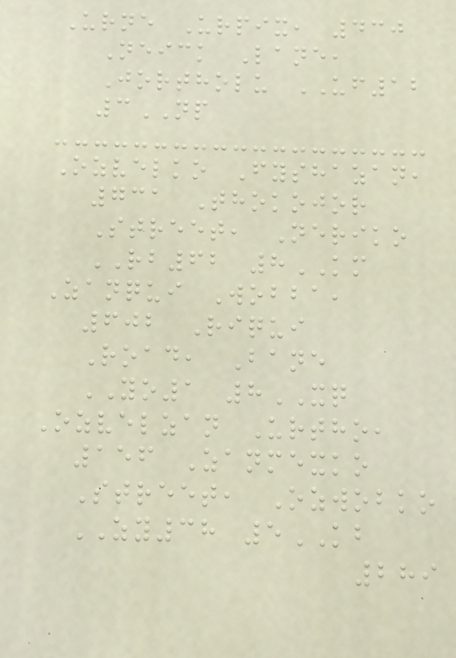Urne Urpix, 430
Neick Lane,
Jortholu UF12
3NP
Ozvelko Fyshazan,
731 Thokojor
Street, Neriko
RB62 8KM
Zanqui Wobba,
602 Riqui
Road, Bane
YO1 8XQ
Ozvelzan Urtho,
156 Zanmexko
Street, Ozwobko
ZY38 5KB
289
